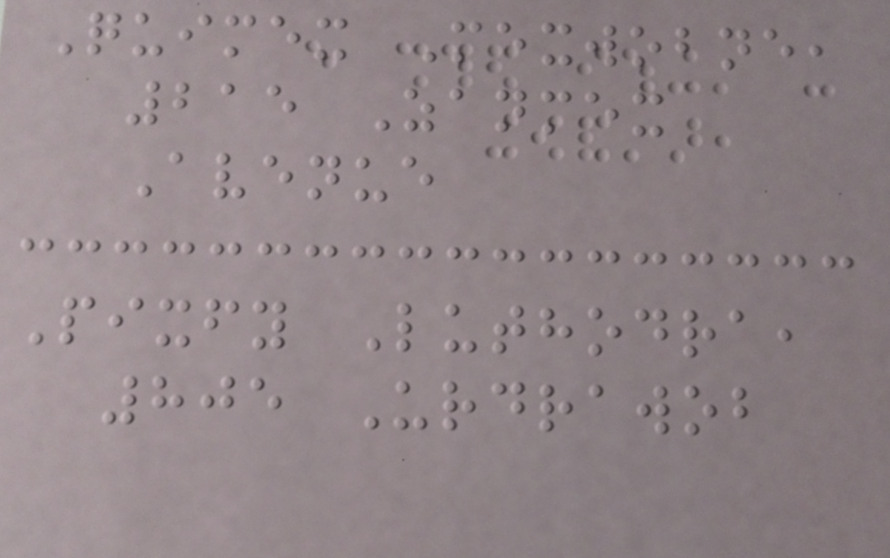Quimex Mexwobne,
215 Zanmex
Avenue
Pixfy Luthodra,
805 Urdrawob
